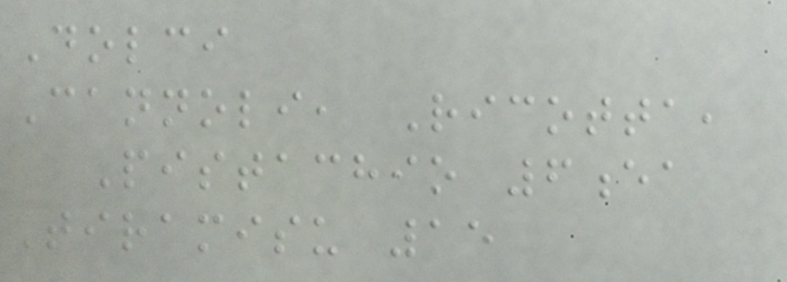Dolci
Cannoli, Ricotta,
Pistachio 6ea
Tiramisu 15
